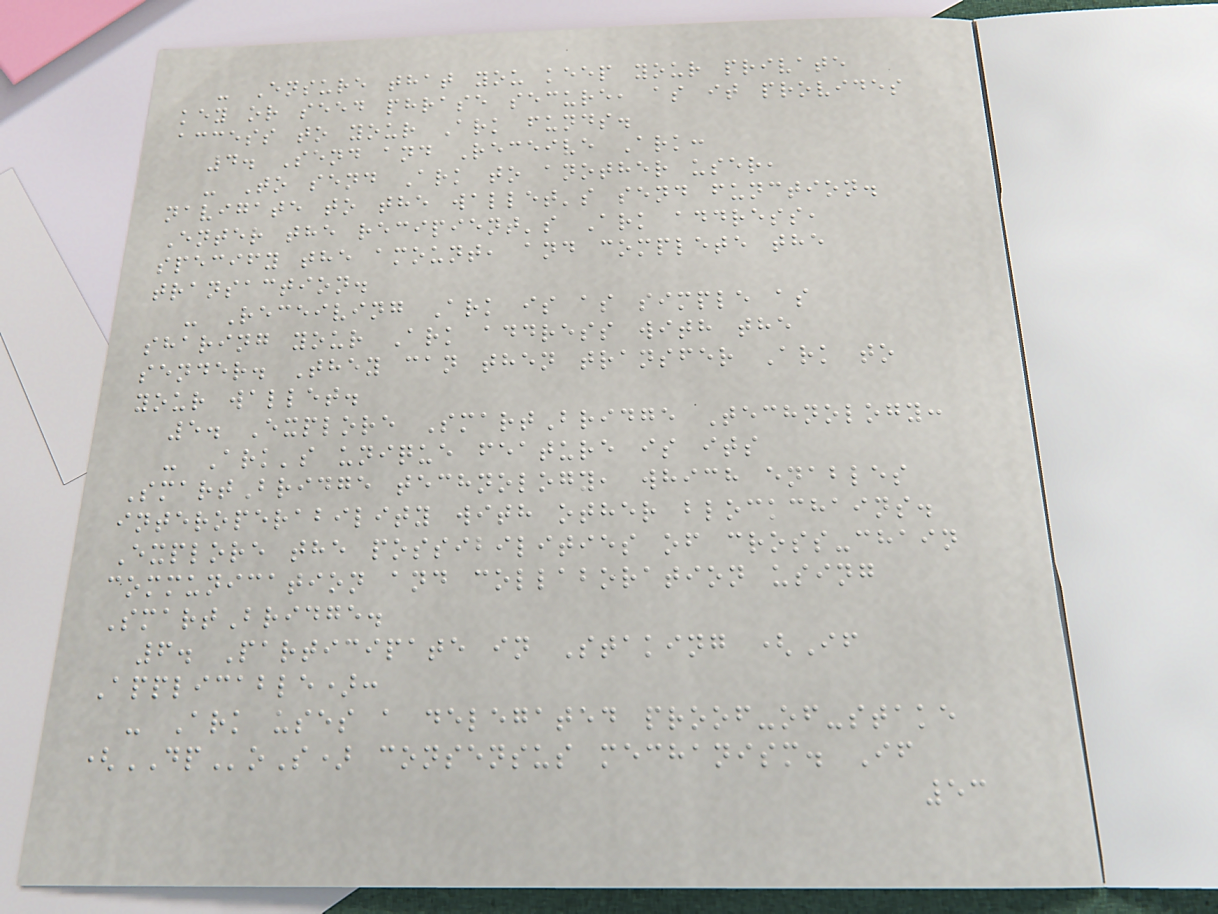- Ensure that you keep your private
key or seed phrase secure, as it provides
access to your Ark funds.
4. Send and Receive Ark:
- To send Ark to another user,
navigate to the wallet's send function.
Enter the recipient's Ark address,
specify the amount, and complete the
transaction.
- Receiving Ark is as simple as
sharing your Ark address with the
sender. They can then transfer Ark to
your wallet.
5. Explore SmartBridge Technology:
- Ark's unique feature is its
SmartBridge technology, which enables
interoperability with other blockchains.
Explore the possibilities of cross-chain
communication and collaboration using
SmartBridge.
6. Participate in Staking (If
Applicable):
- Ark uses a delegated proof-of-stake
(DPoS) consensus mechanism. If
53
